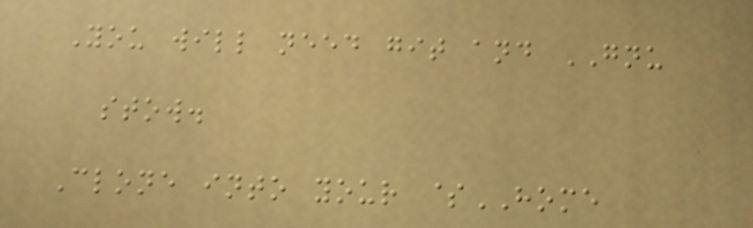You will need git and GNU
stow.
Clone into your $HOME
